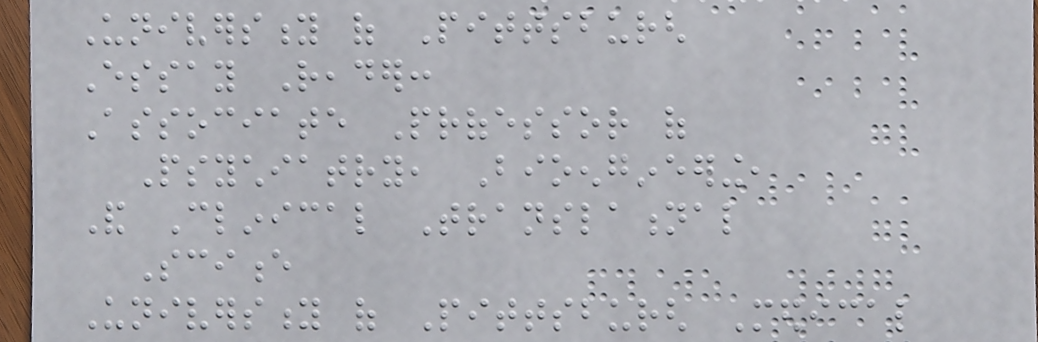University of Pittsburgh
Essay Reader:
Associate Professor of
Psychiatry, Bioengineering,
And Clinical Translational
Science
University of Pittsburgh Medical
